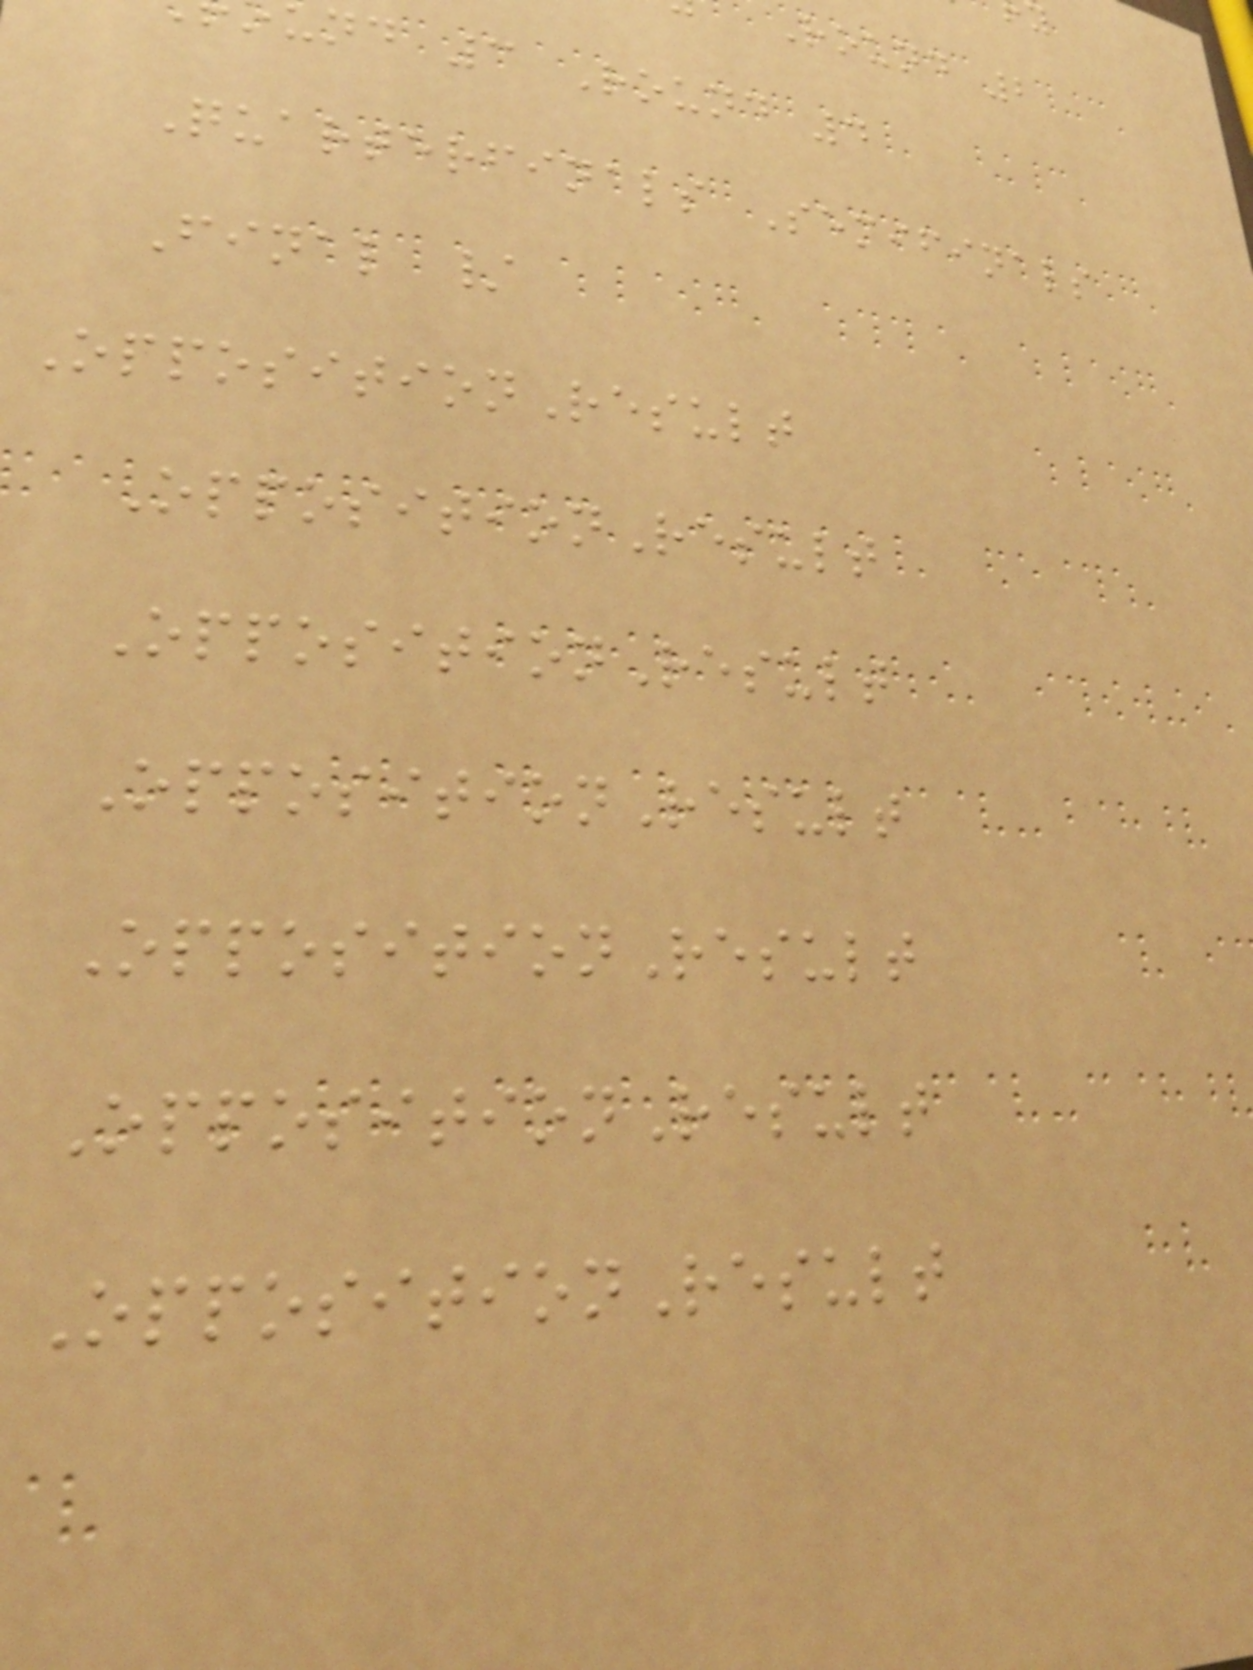Round 2
nd 3 Round 4
Quarterfinals Semifinals
Final /
OppositionResult
OppositionResult
OppositionResult
OppositionResult
OppositionResult
OppositionResult
OppositionResult
